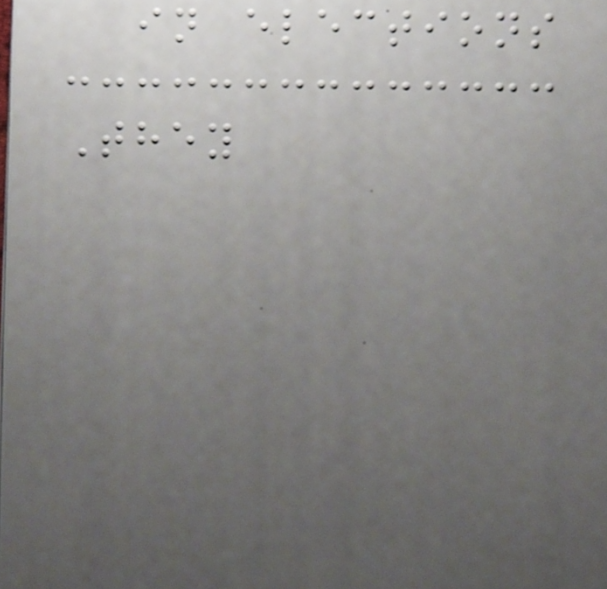in elections
They
